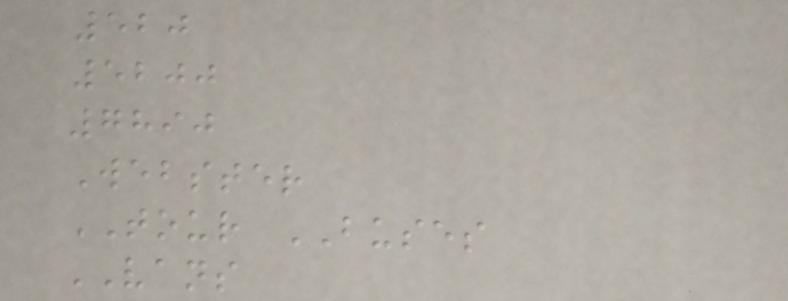520
5200
7890
Webster
TOUR BUSES
VANS
